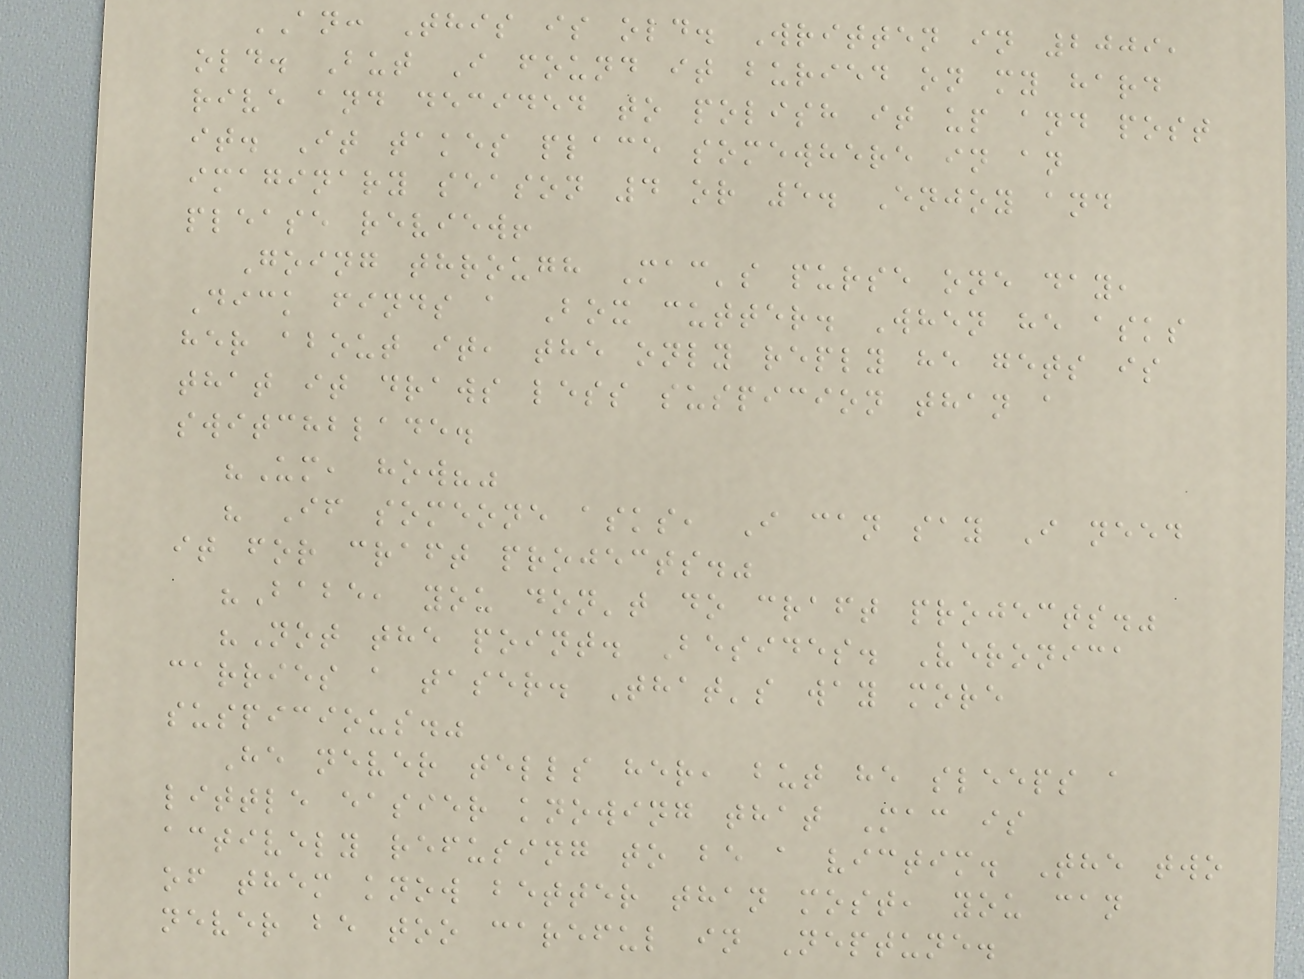AN: This is old. Written in 2009,
old. But I found it buried on my hard
rive and decided to polish it up and post
it. It takes place somewhere in an
imaginary season 4 or 5. Enjoy and
please review!
Going through Mac's purse one day,
Dick finds a Box cutter. When he asks
her about it, the only reply he gets is
that it draws less suspicion than a
switchblade.
"Um, how?"
" If someone asks, I can say I need
it for craft projects."
"Babe, you don't do craft projects."
"Not the point. Besides. Veronica
carries a taser. That's way more
suspicious."
He never tells her, but he sleeps a
little easier knowing that Mac is
actively refusing to be a victim. The two
of them know better than most, you can
never be too careful in Neptune.
